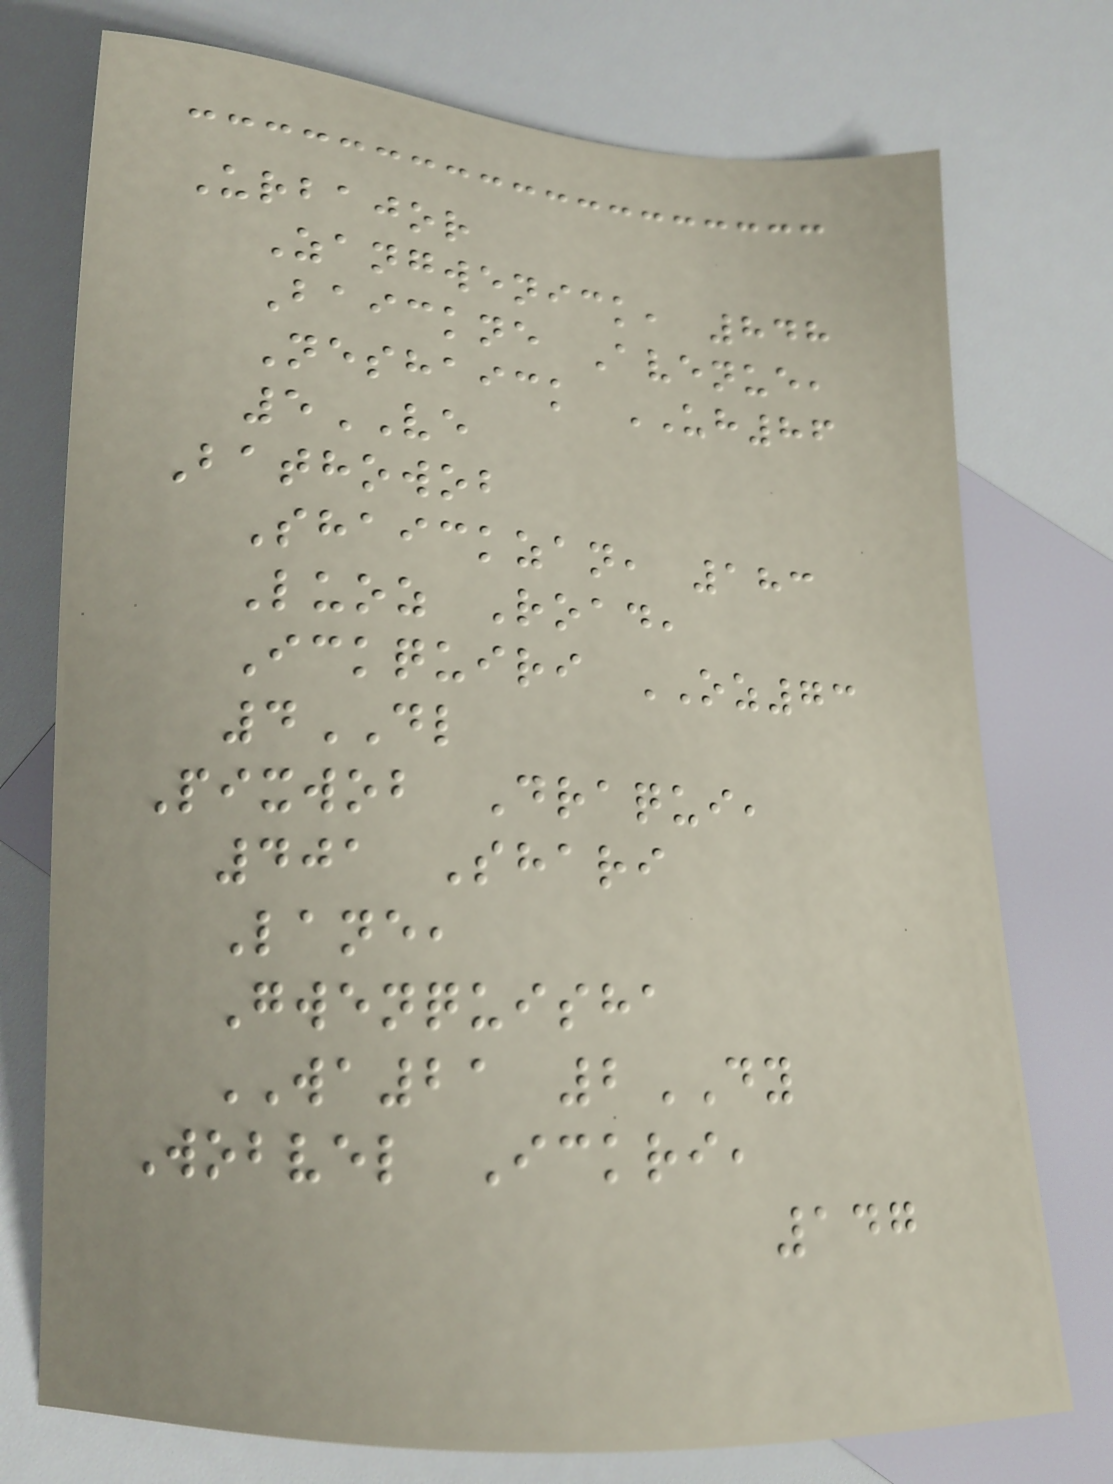Urbajor
Zangwenick, 848
Baickne Avenue,
Neshaick UH86
5VE
Bathowob
Shaickzan, 183
Luoz Road,
Ickquiri OZ73
4DL
Pixwob Draqui,
401 Shari
Lane,
Gwenquisha
WA21 2DY
Wobvel Ickri,
147
